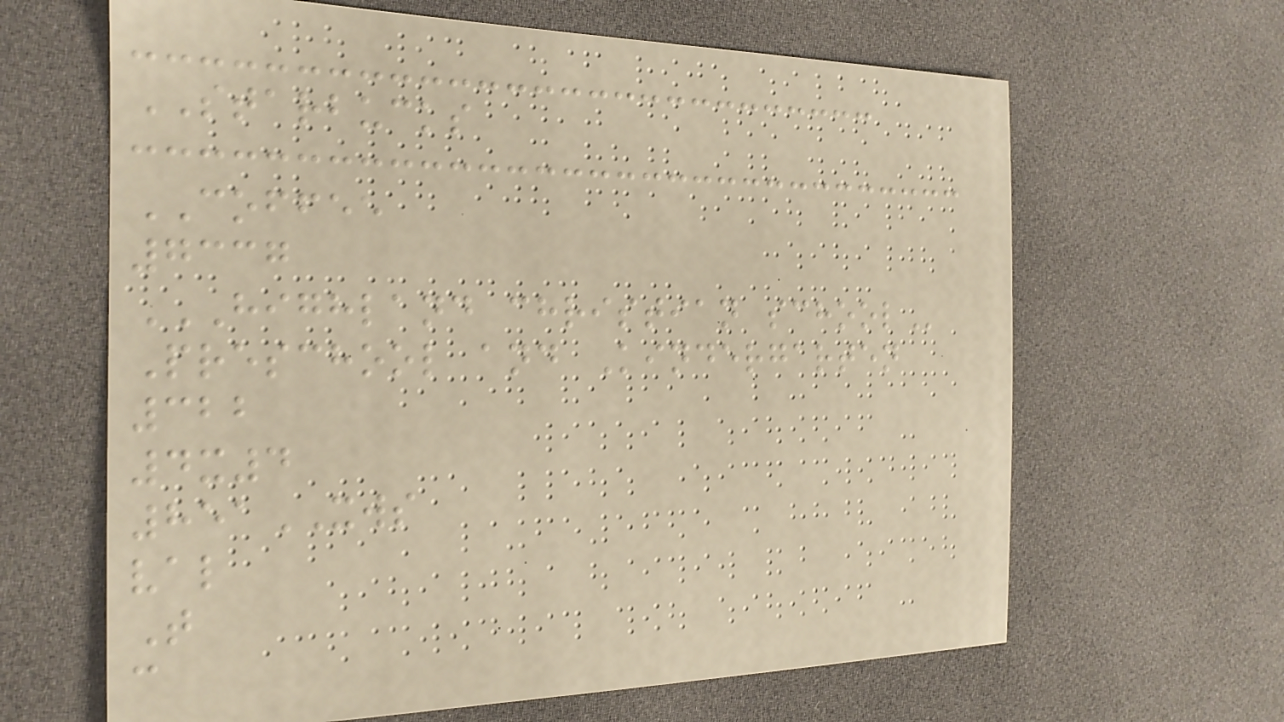STARBUCKS
COFFEE
7337
HIGHLAND CHRISTIAN SCHOOL
Preschool and Kindergarten
322
4x4
851XWS
val
T
c
